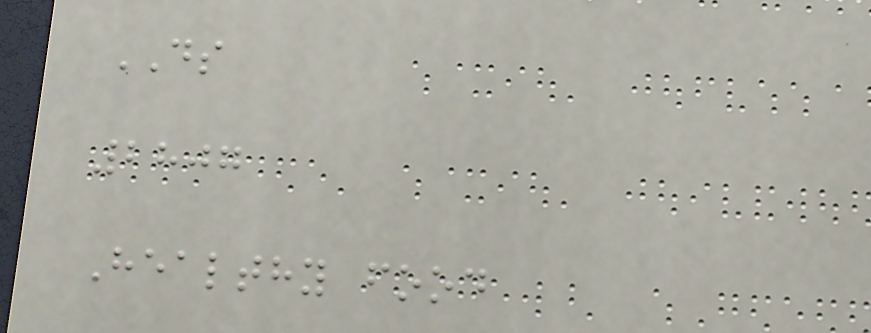DS
2807
Healthy food
